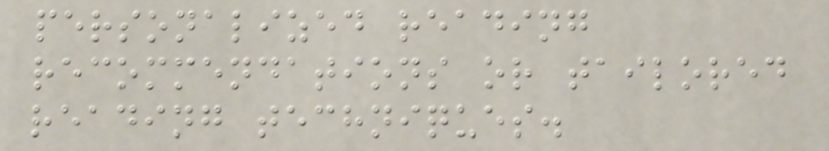personalized reading
recommendations or tailored
reading techniques.
